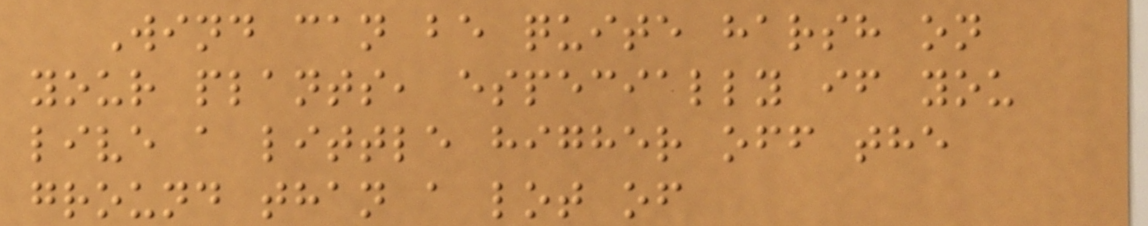Wind can be quite harsh on
your plants, especially if you
live a little higher off the
ground than a lot of
